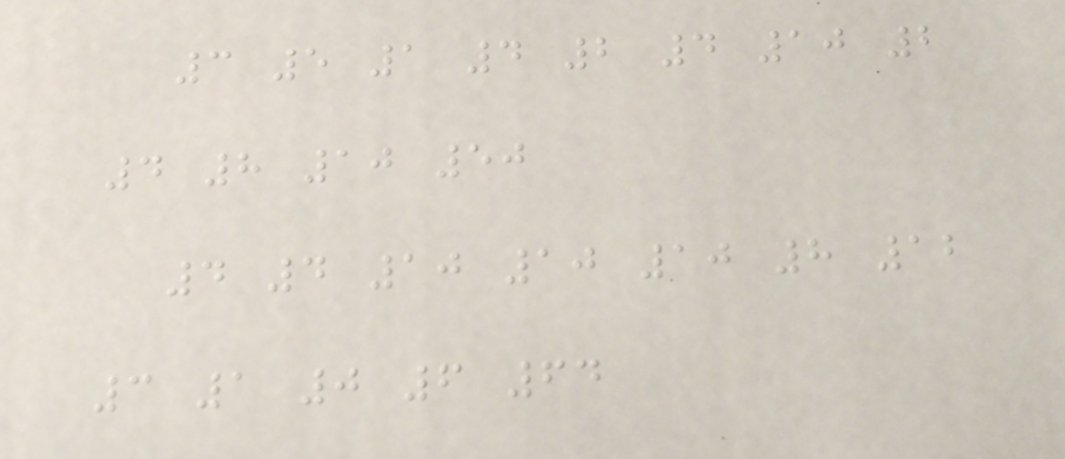3 5 1 4 2 4 10 2
4 8 10 50
4 4 10 10 10 8 12
3 1 0 6 64
